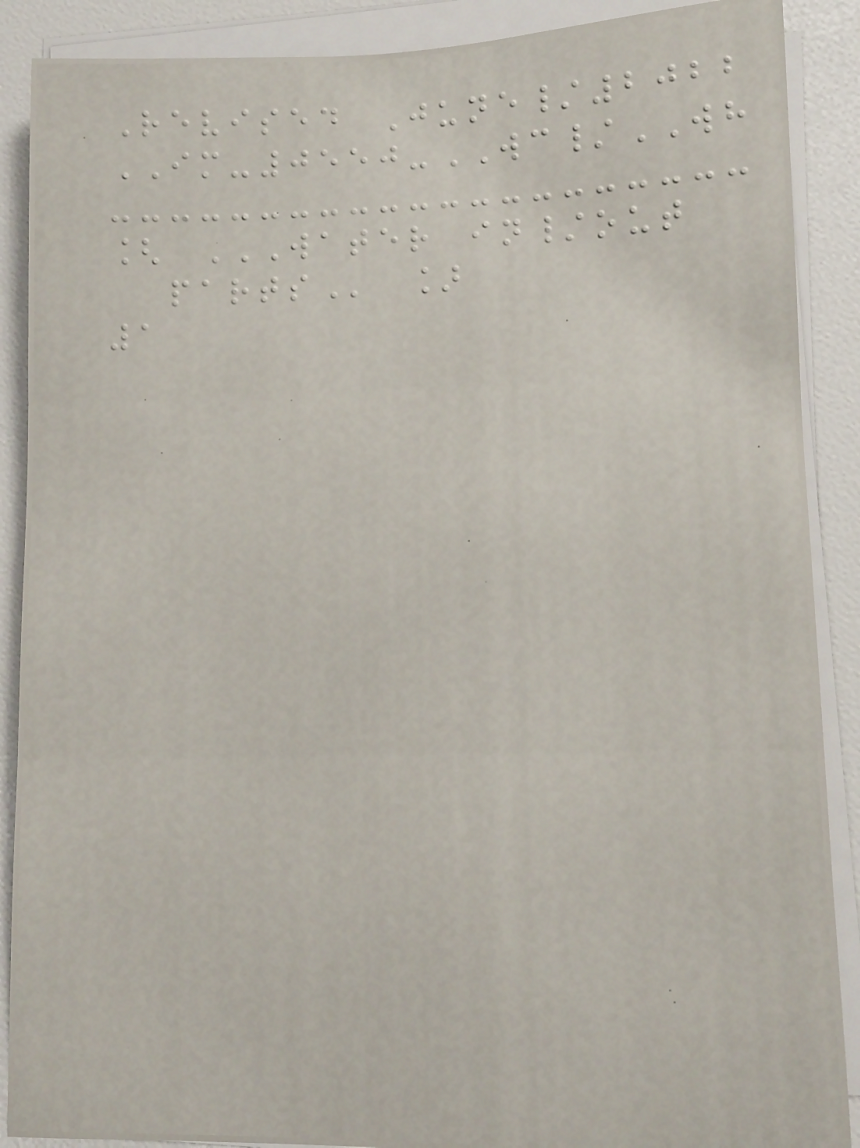Revised June/2022
IM-0550-WC/WH
[ WATER IN/OUT
PARTS ]
1
